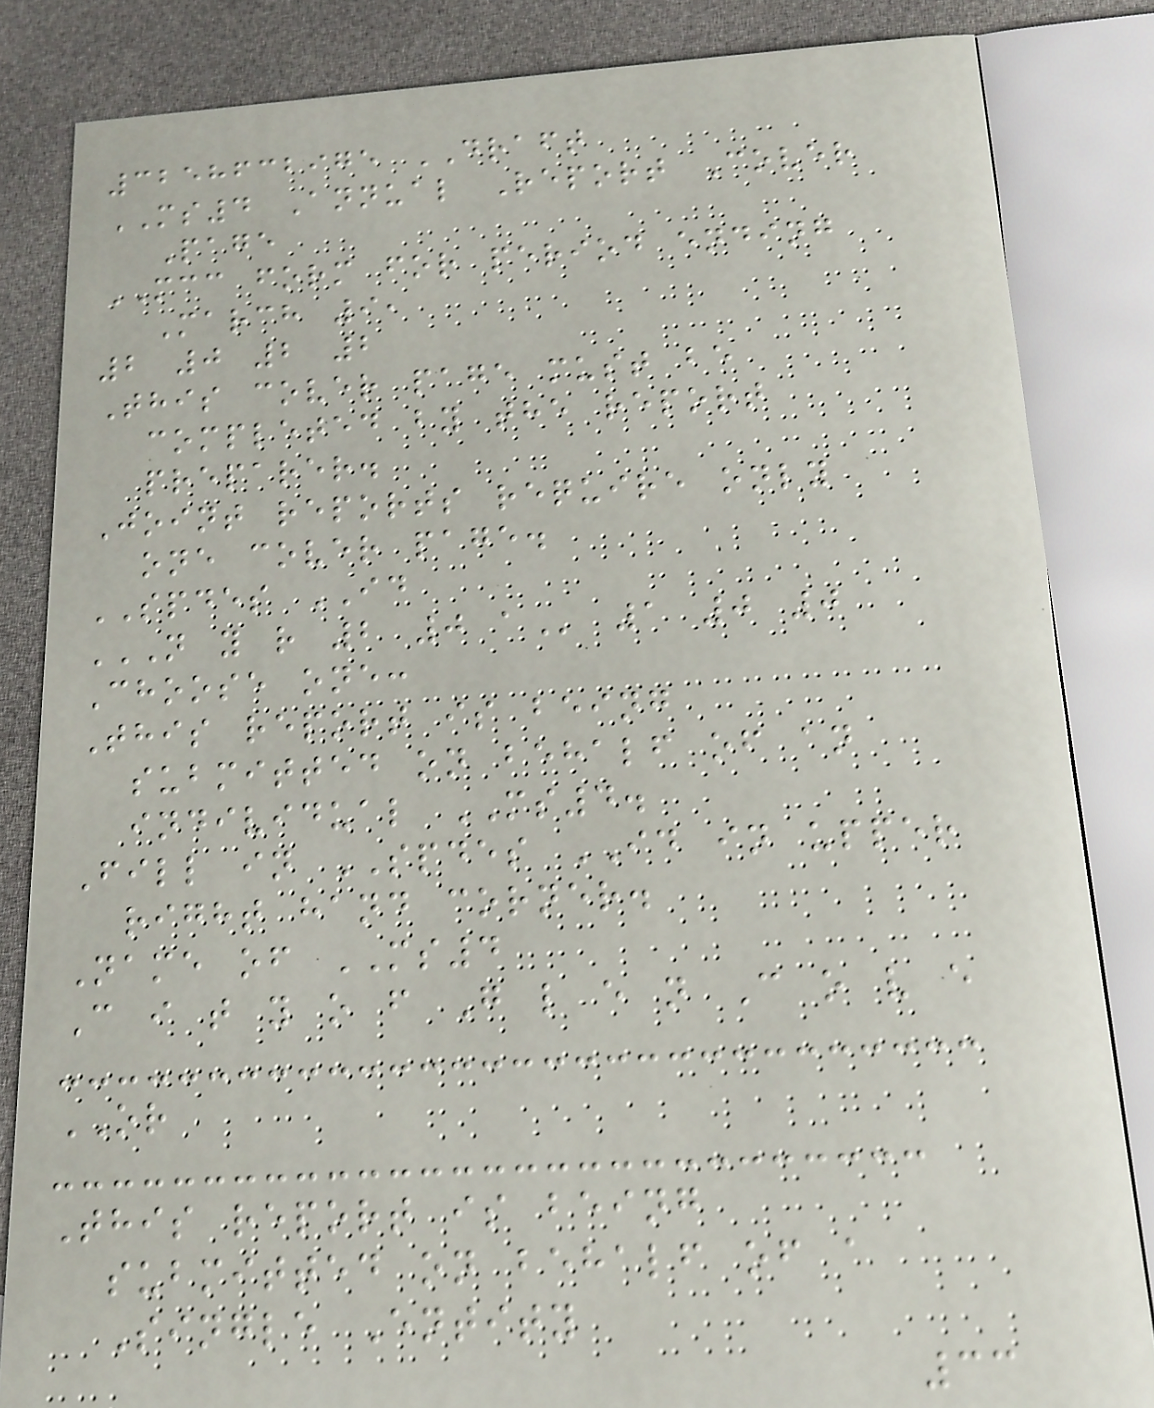3258632975 DRAFT
MS4 Annual Report Cover
Page
MCC form for period ending
March 9,
2 0 2 2
This cover page must be
completed by the report
preparer.
Joint reports require only
one cover page.
SPDES ID
N Y R 2 0 A 1 0 0
Choose one:
This report is being
submitted on behalf of an
individual MS4.
Fill in SPDES ID in upper
right hand corner.
Name of MS4
C i t y o f G l e n C o v e
OR
This report is being
submitted on behalf of a
Single Entity
33
